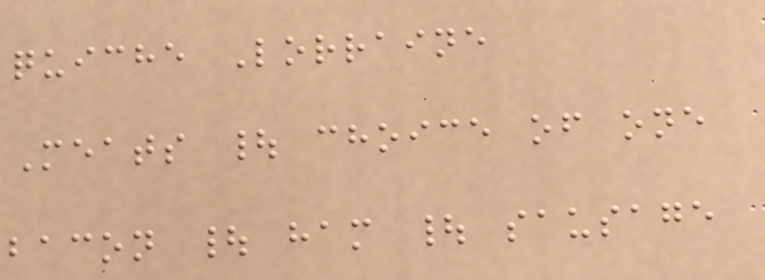quiche Lorraine
Meats | choice of one
bacon | ham | sausage
